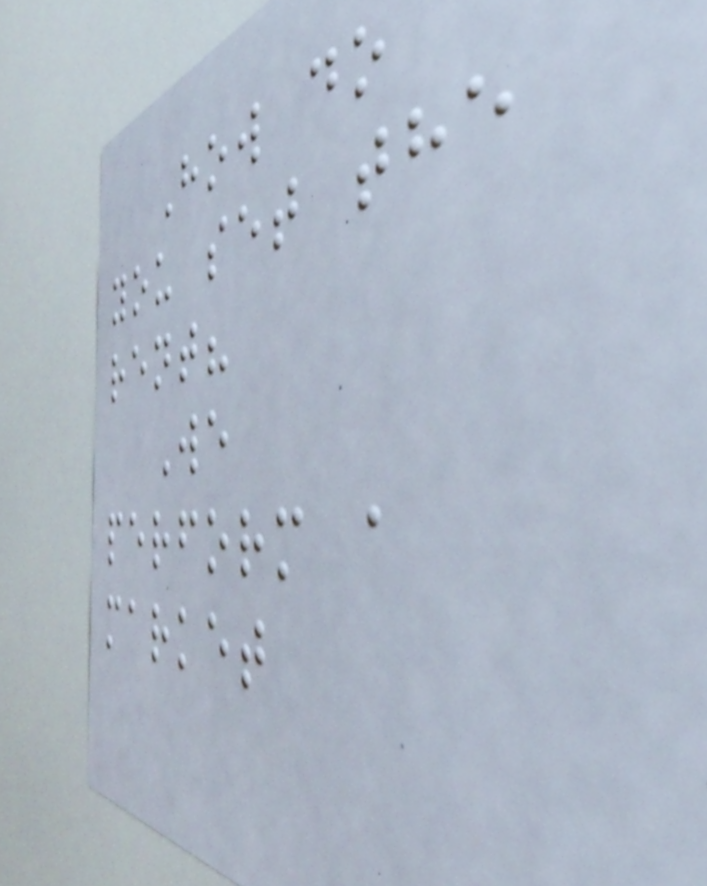How do
you set the
rent?
We
perform a
market
